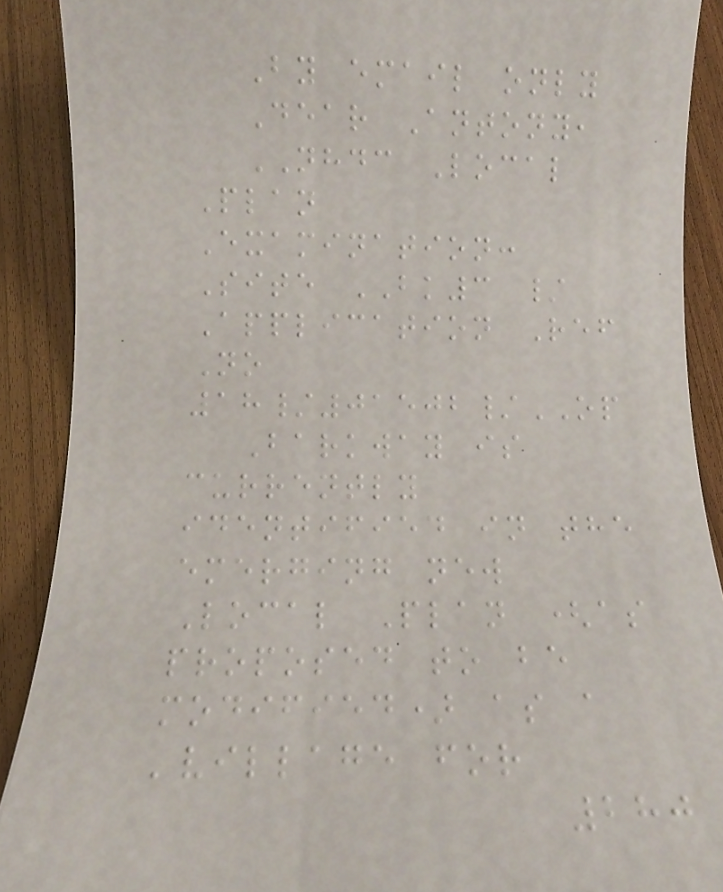By email only
Dear Antony,
NHDC Local
Plan
Examination:
Site BK3 /
Application Ref
No
18/01502/OP
Barkway is
currently
identified in the
emerging new
Local Plan (as
proposed to be
modified) as a
'village for
280
